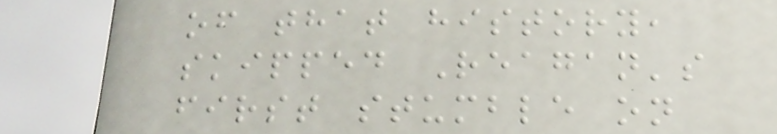of that history,
skipped Reagan's
first stumble on
